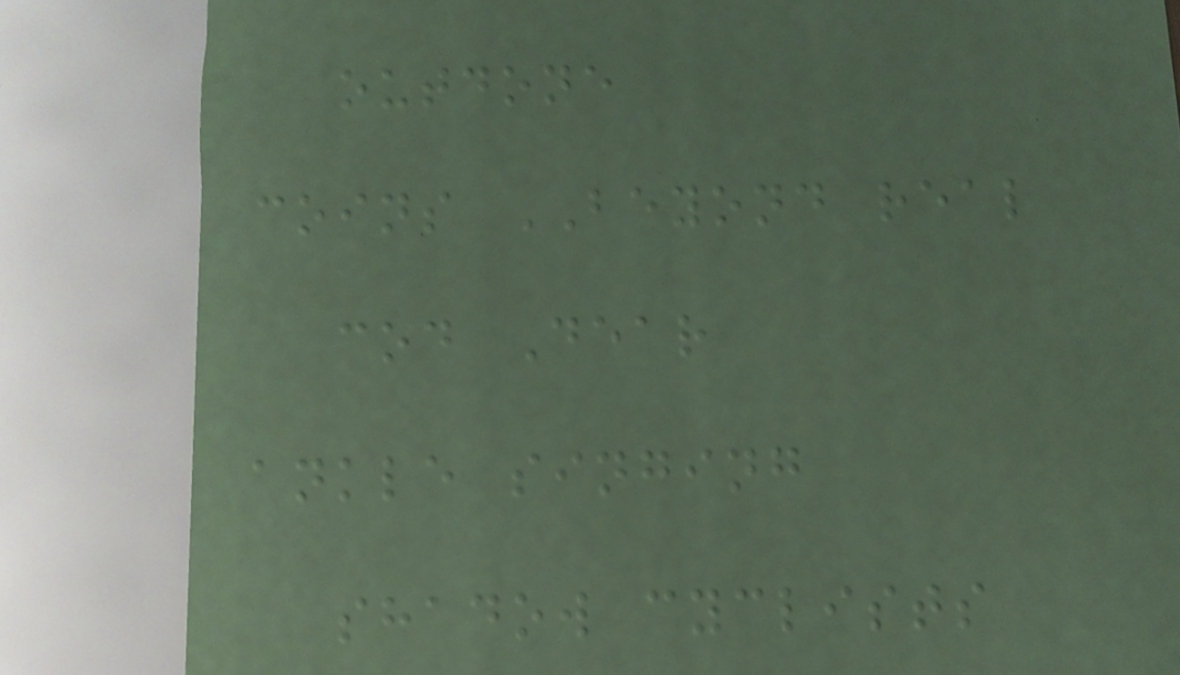outdone
coins BEYOND real
cod Dear
ankle singing
shadow cyclists
